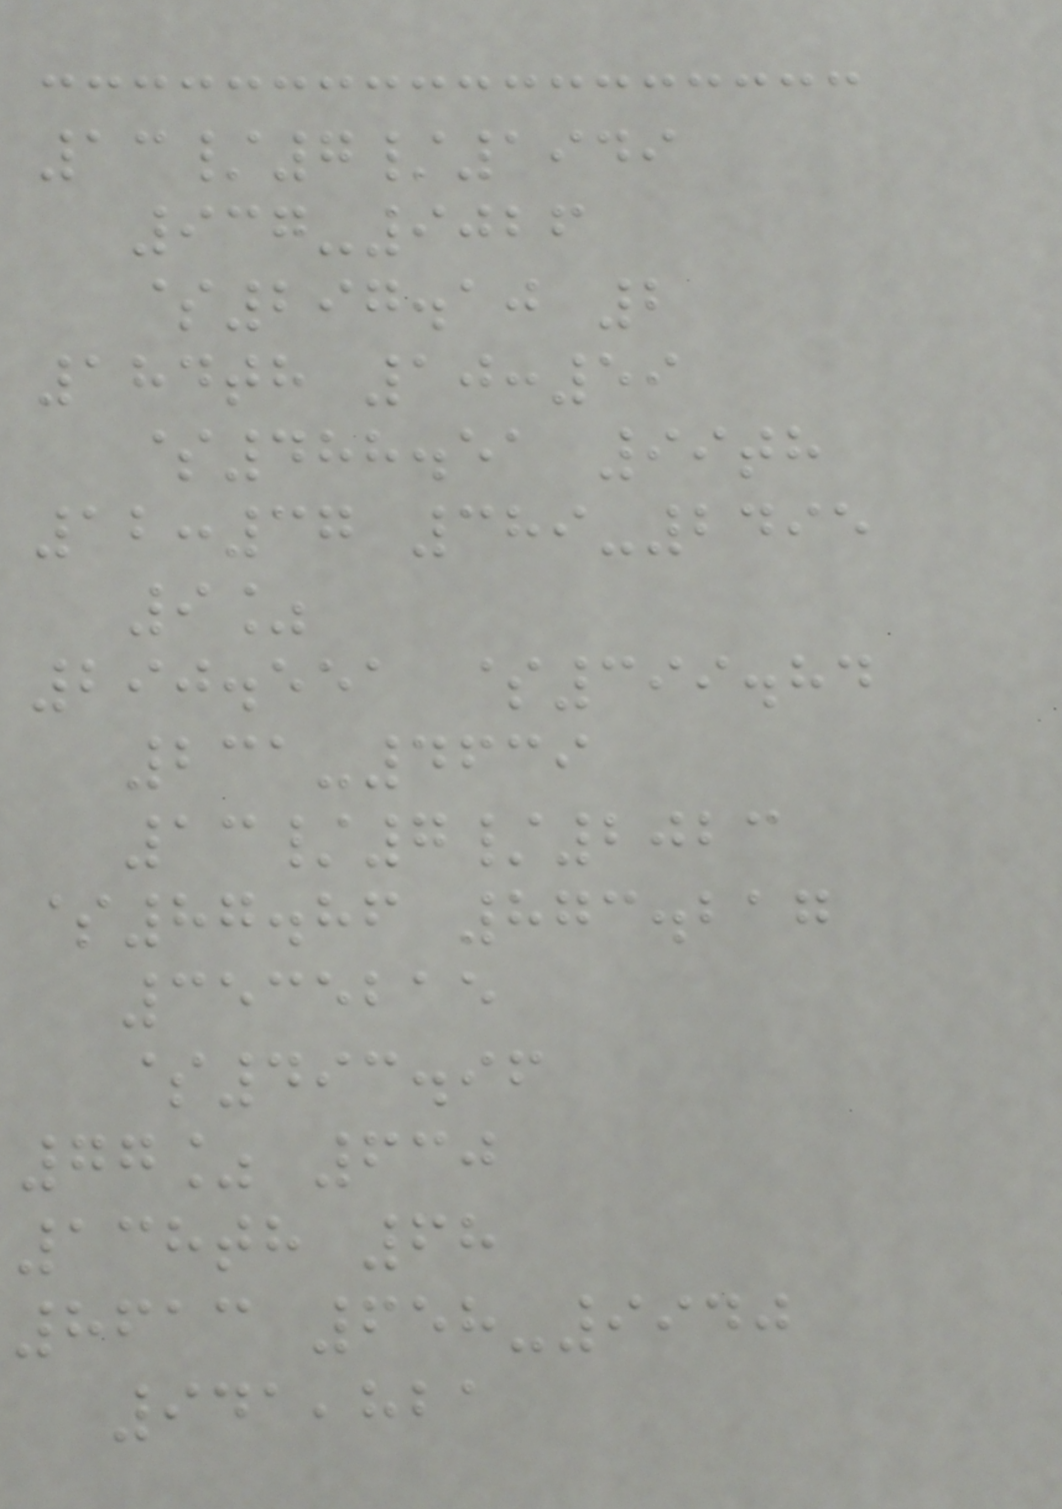13/7/1949
937-9026
$297.10 2
184th 10:59
$488.51 99th
12:37 389-2495
9%
290.551 $399.84
231-4639
13/7/2023
$87.86 873.217
3535215
$493.96
77% 630
138th 68
8613 658-9940
941,821
